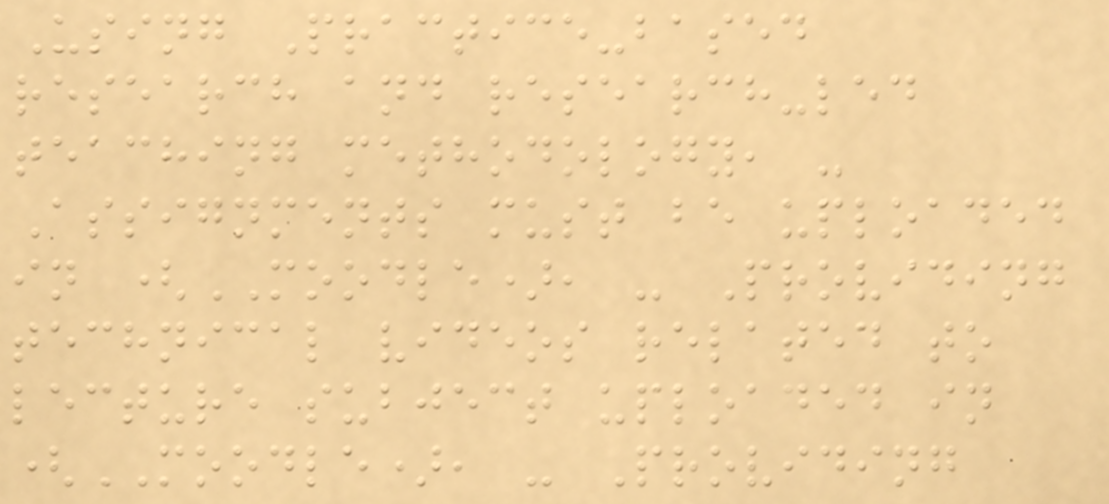Using Practice-based
research and research-led
teaching methodology, -
Assignments must be uploaded
in (MOODLE), - Providing
technical videos related to
lecture subject uploaded in
(MOODLE), - Providing
